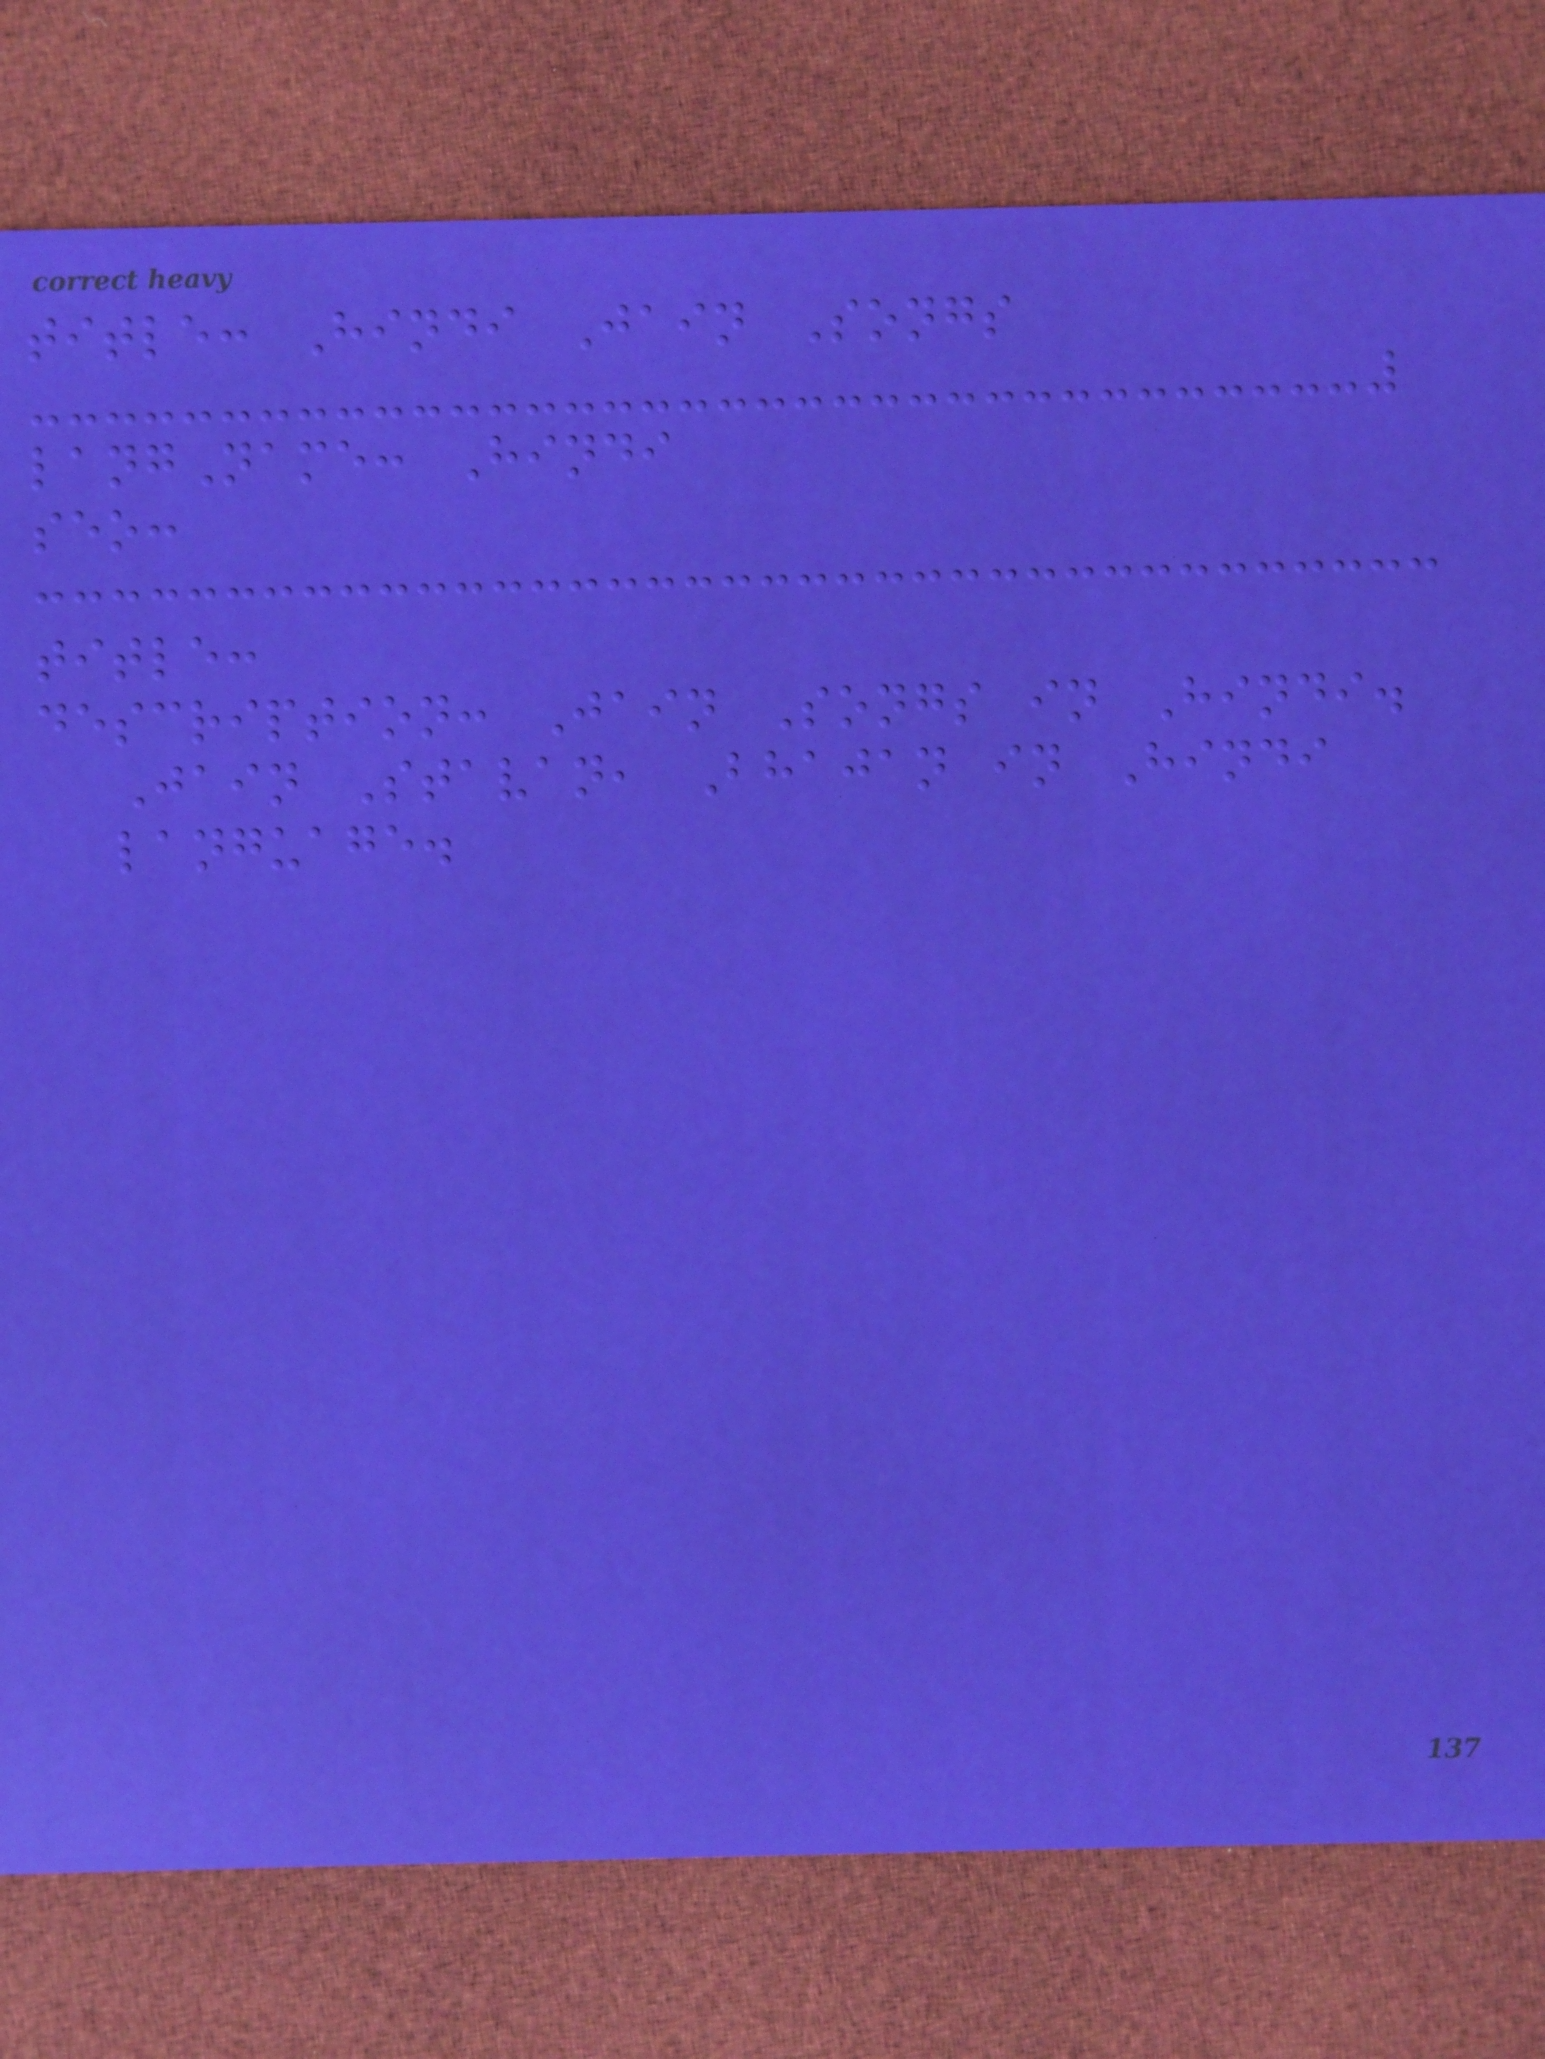title: Hindi Jain Songs
langName: Hindi
seo:
title:
description: Jain Songs in Hindi.
Jain Stavan, Bhajan in Hindi
language.
